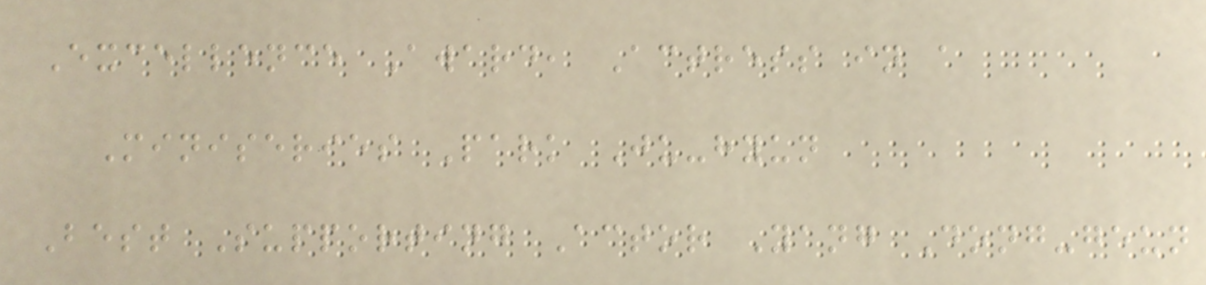Excellence Award, Actress in a
Miniseries Park Ju-hyun
Best Supporting Actor Yang Dong-geun
